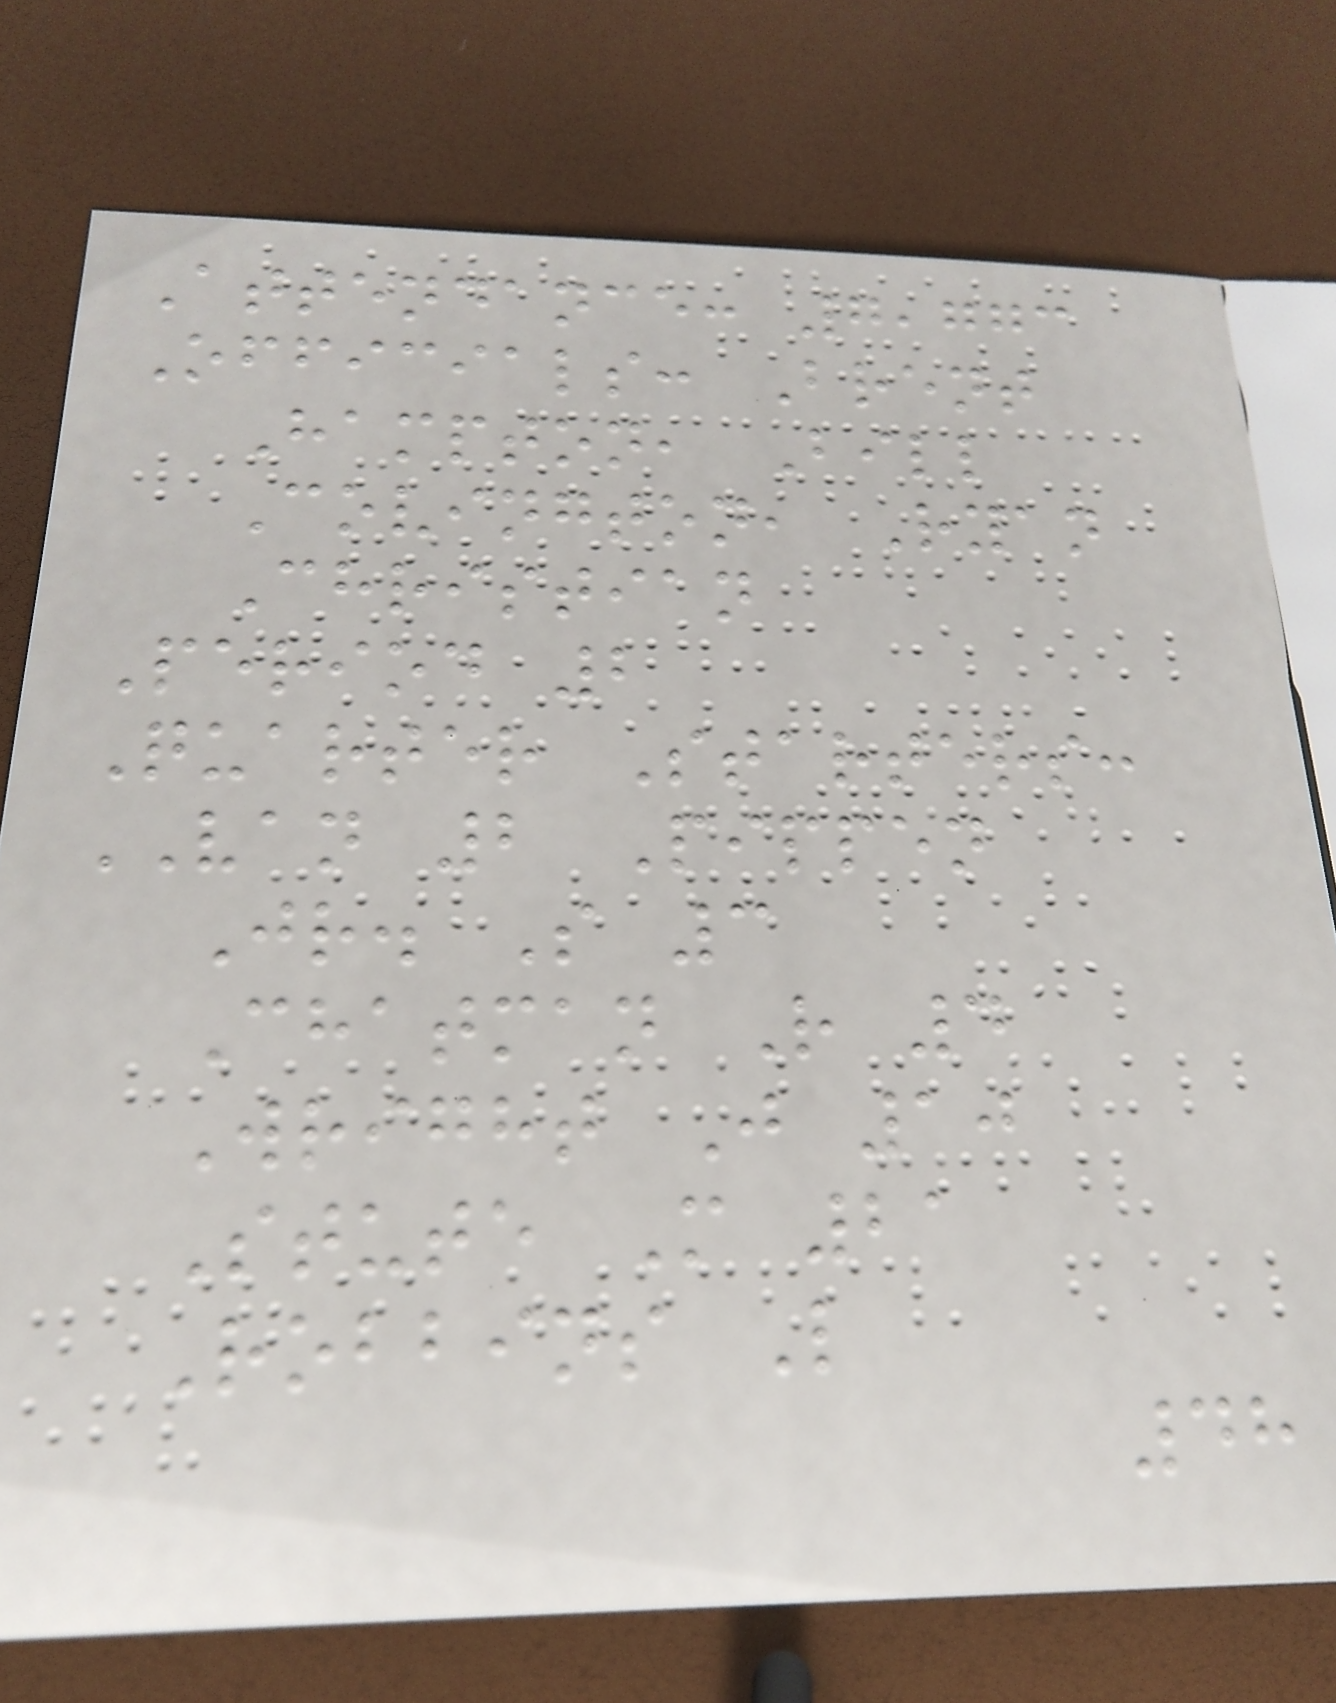Attendance: 7,773
Officials: Brent
Hampton, Bill
Covington, Ryan
Christian
Period 2
Quarter Starters:
VAN 2 Pippen
Jr. S 3
Chatman R 4
Wright J 10
Stute M 21
Robbins L
48
